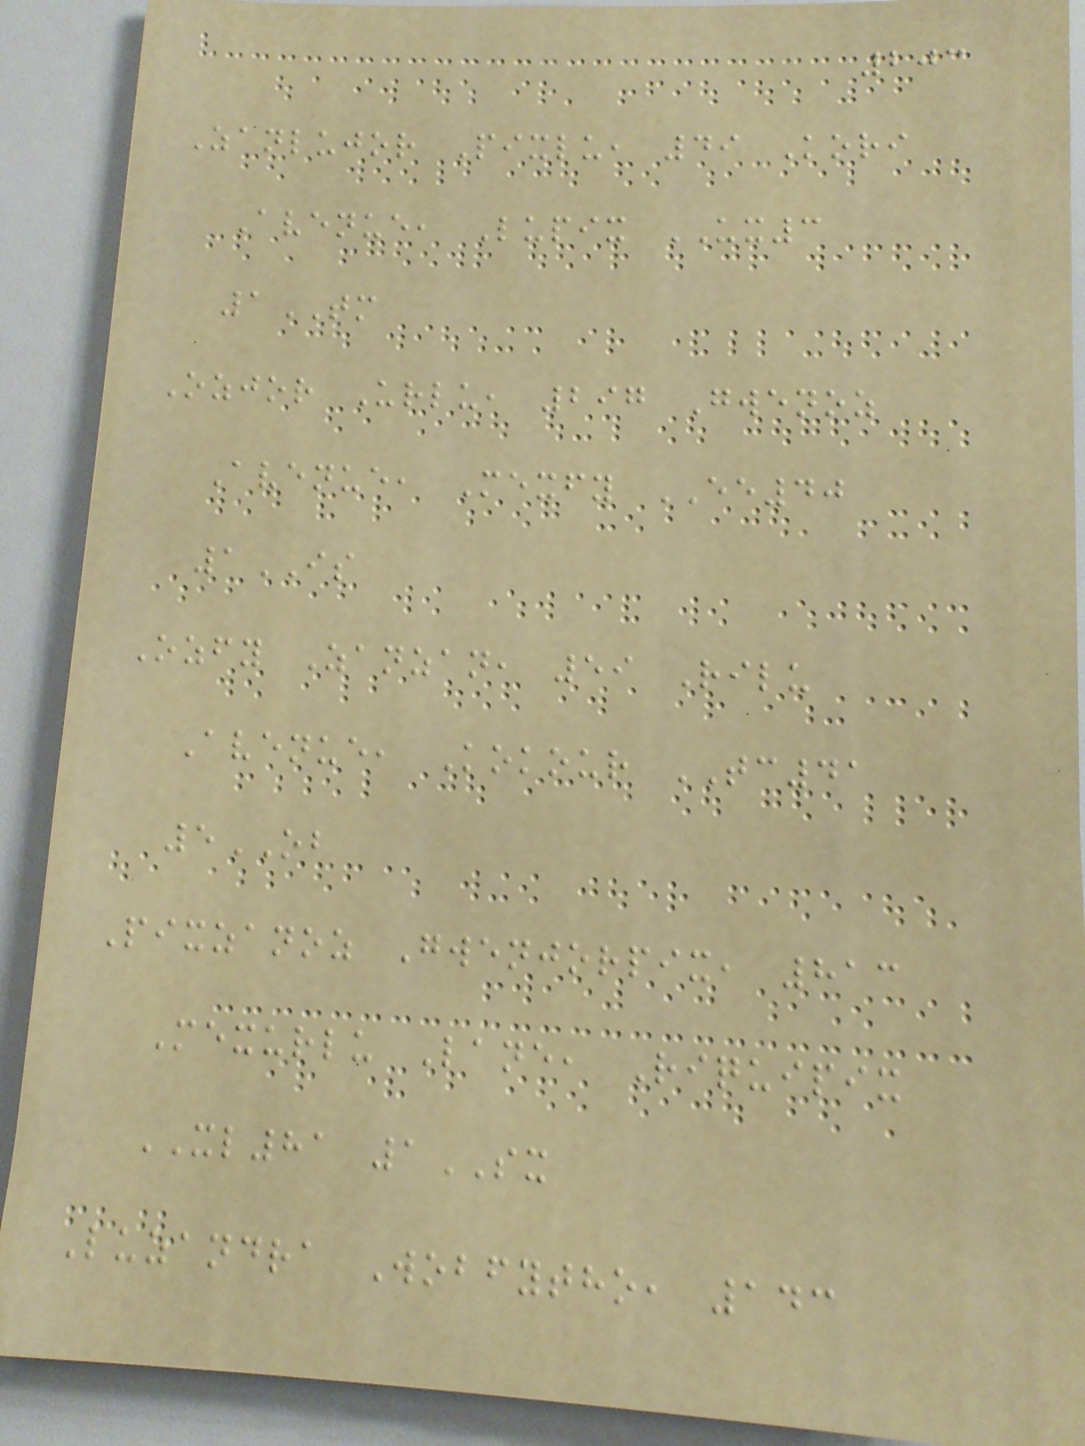203
Zanlujor Pixlu, 49 Kori
Avenue, Lupix UX3
1TM
Ozjor Urlu, 297 Gwenoz
Avenue, Mexfy EE40
1IS
Ozfy Zanzan, 59 Rilu
Avenue, Kokour TC41
5OB
Pixzanoz Gwenjorpix, 813
Mexurlu Lane, Riquipix
XL81 1SX
Luzandra Wobfytho, 143
